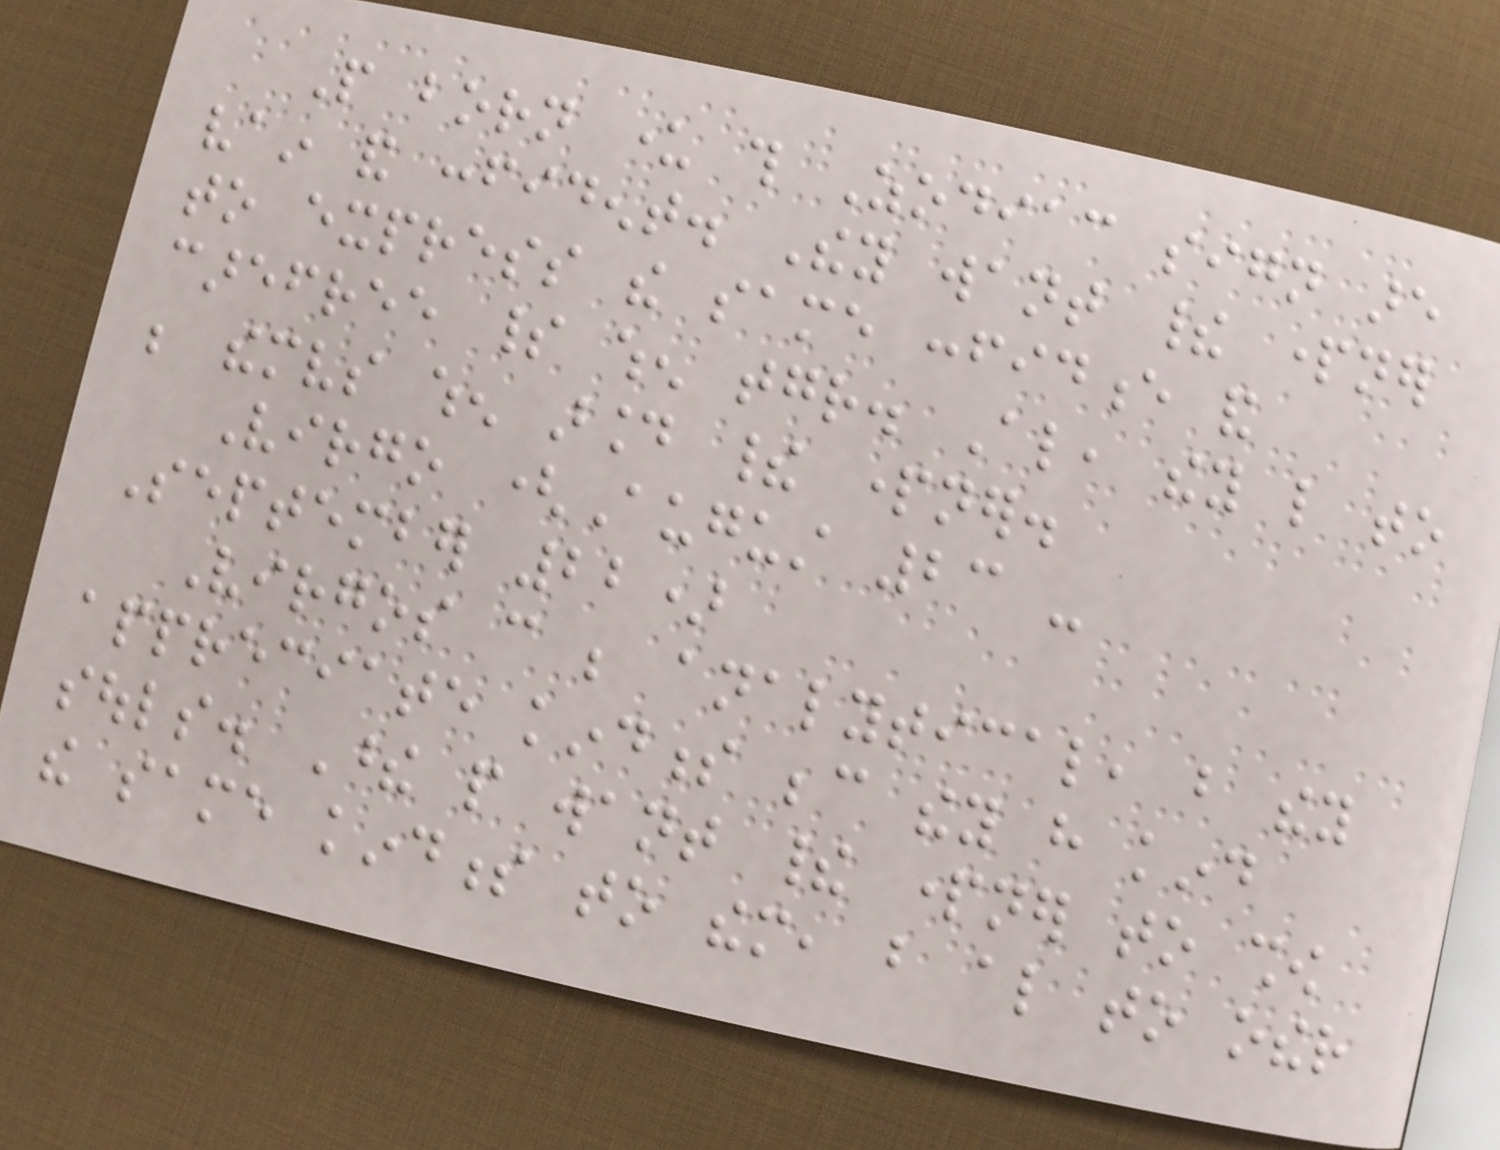People born under this Zodiac sign are
vain and confident. They want their partner
to express the same confidence and
carefree spirit when together. Also, they like to
be themselves when around their partner.
Virgo (August 23 -
September 22)
Virgos can be analytical, but they
appreciate kindness because they have kind
souls. These people want their partner to show
the same kindness to them, but also to other
